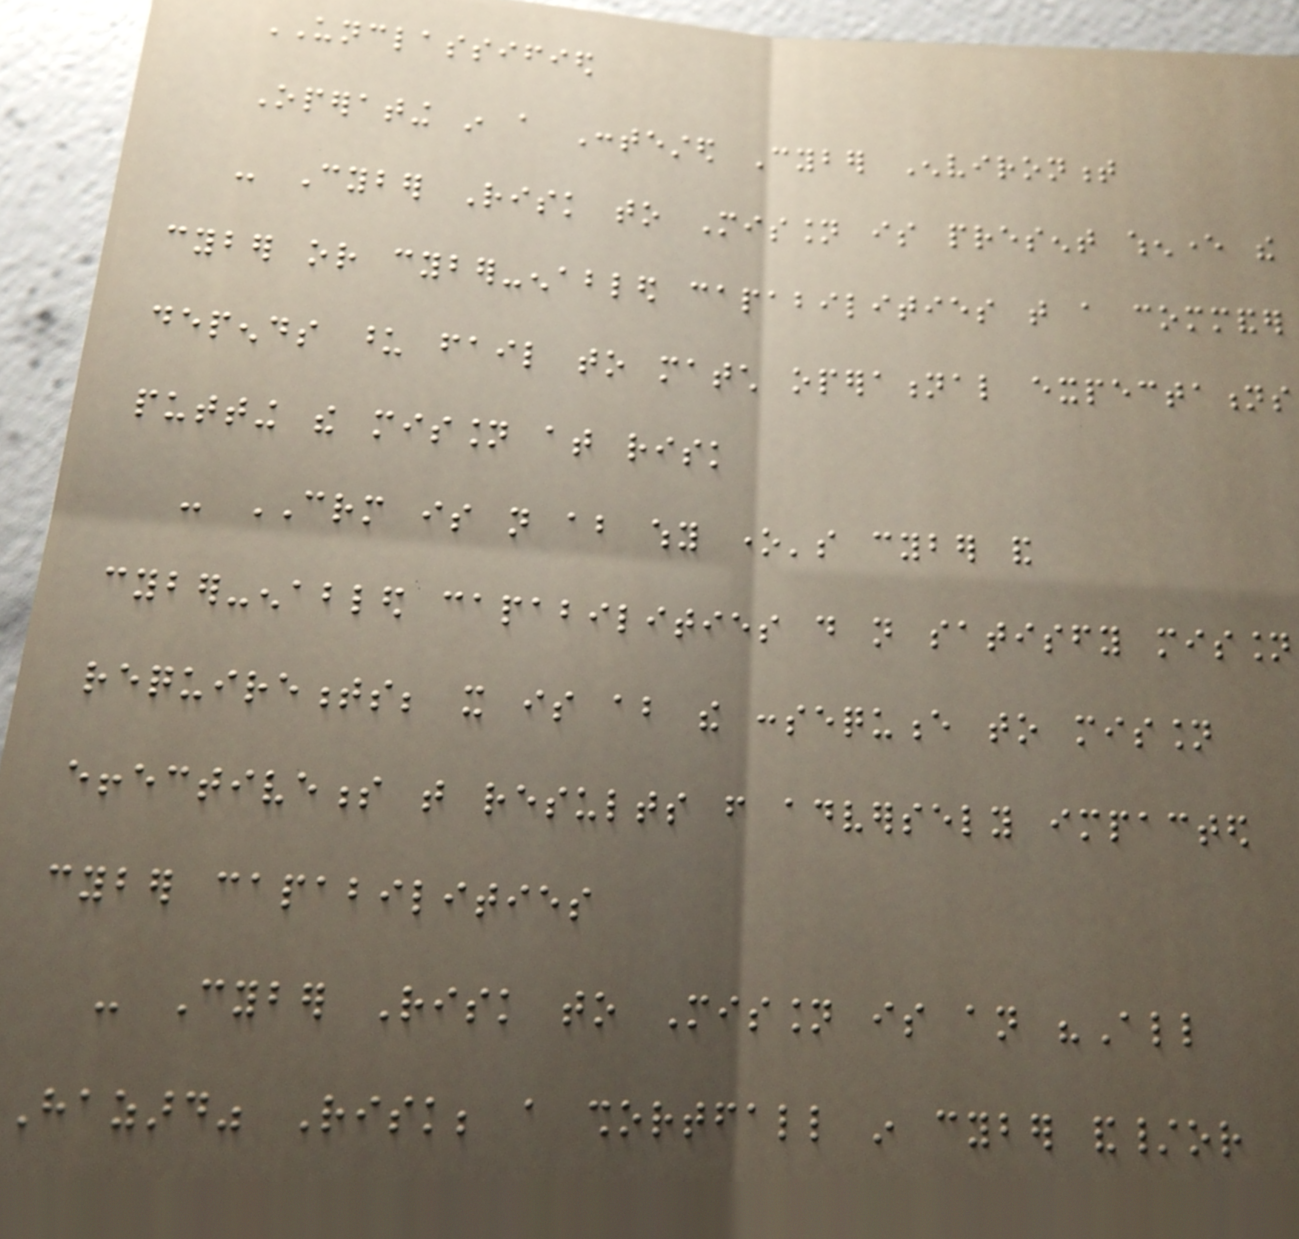UNCLASSIFIED
Operating in a Contested Cyber Environment
- Cyber Risk to Mission is present whenever the
cyber or cyber-enabled capabilities that a commander
depends upon fail to match operational expectations
putting the mission at risk
- CRM is not about why one's cyber and
cyber-enabled capabilities do not satisfy mission
requirements; it is about the consequence to mission
effectiveness that results from adversely impacted
cyber capabilities
- Cyber Risk to Mission is an "All
Hazard" Risk; a shortfall in cyber and/or
